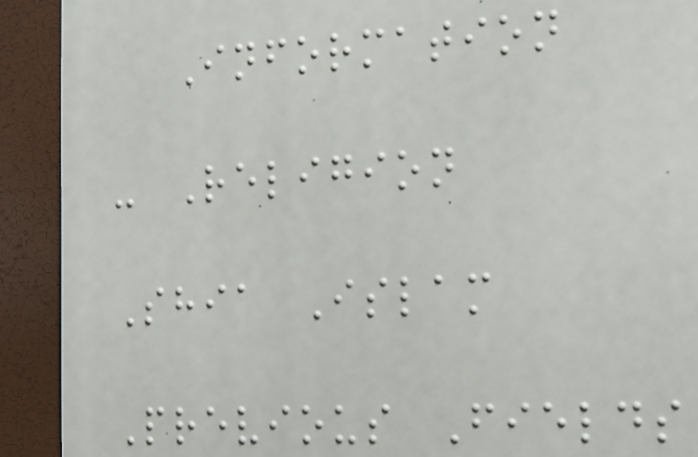Information
- Religion
Shia Islam
Previous Fields
